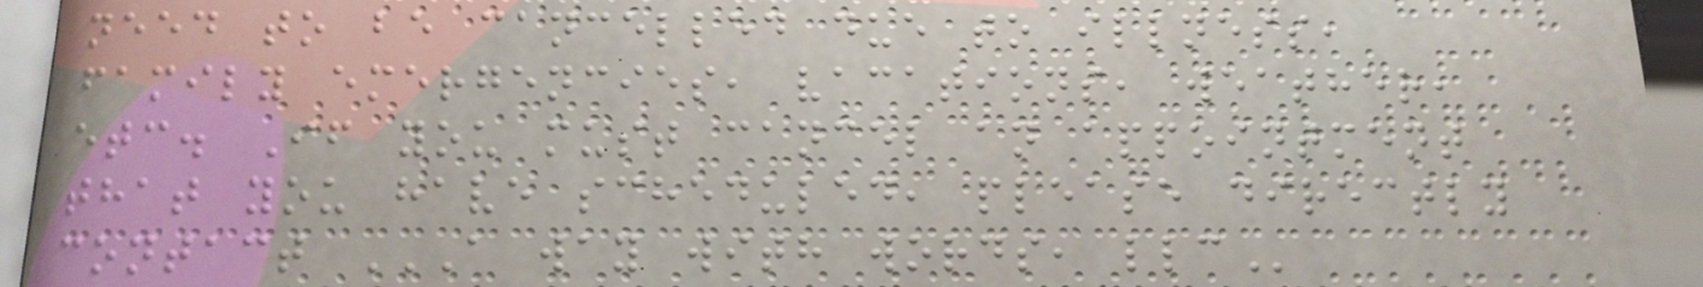need to be cancelled due to illness,
family emergencies, vacations, weather,
etc. If you must cancel an appointment
that you have scheduled, please directly
contact A WAY WITH WORDS, LLC
